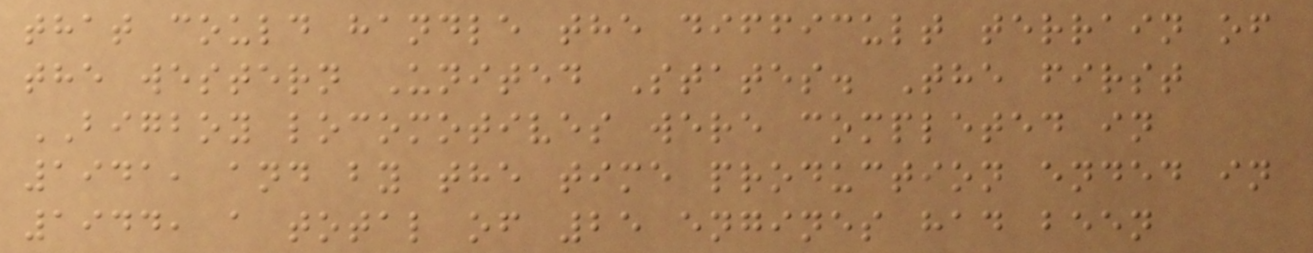that could handle the difficult terrain of
the western United States. The first
BIGBOY locomotives were completed in
1941, and by the time production ended in
1944, a total of 25 engines had been
